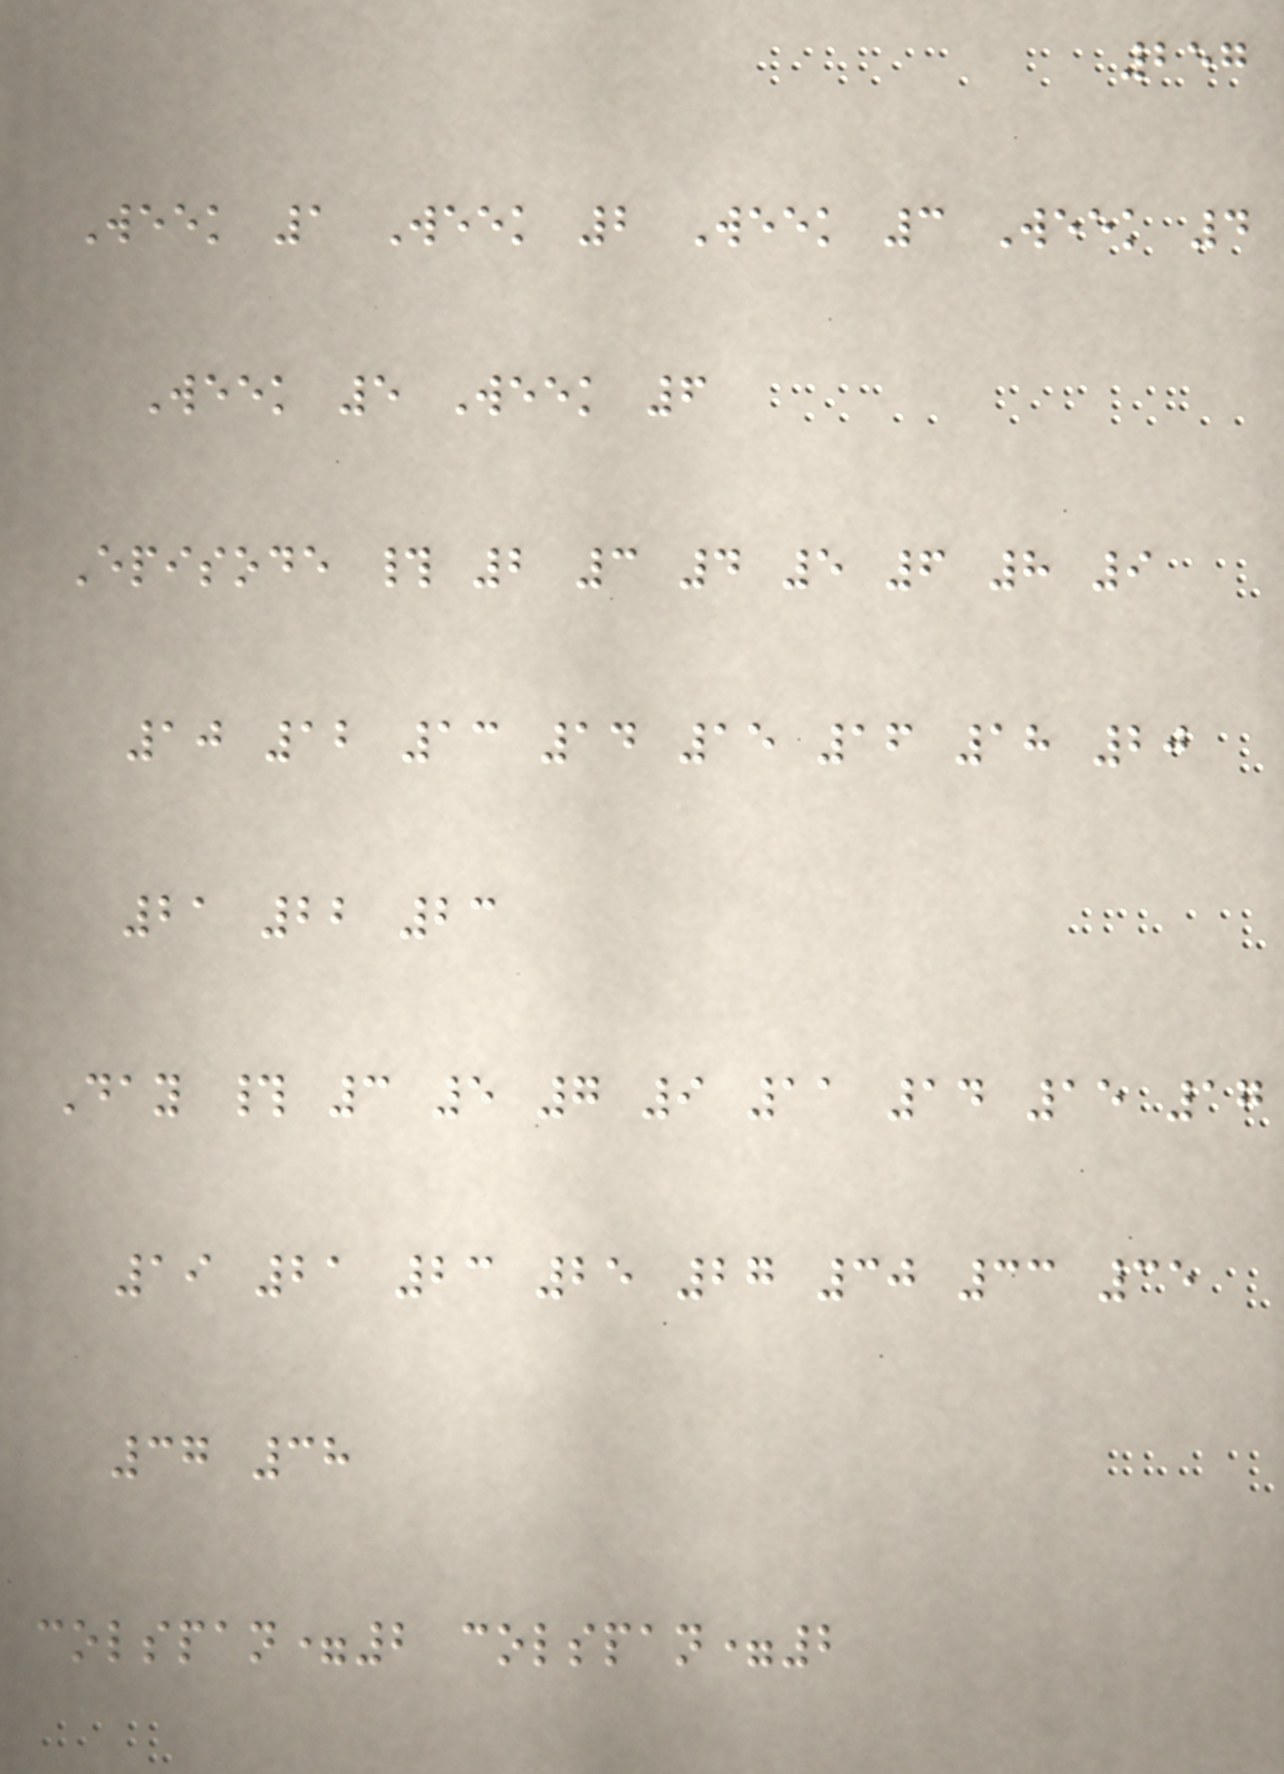257
Week 1 Week 2 Week 3 Week 4
Week 5 Week 6
Episode # 2 3 4 5 6 8 9
10 12 13 14 15 16 18 20
21 22 23
Day # 3 5 7 9 11 14 15 17
19 21 23 25 27 30 33 35
37 38
colspan=2 colspan=2
